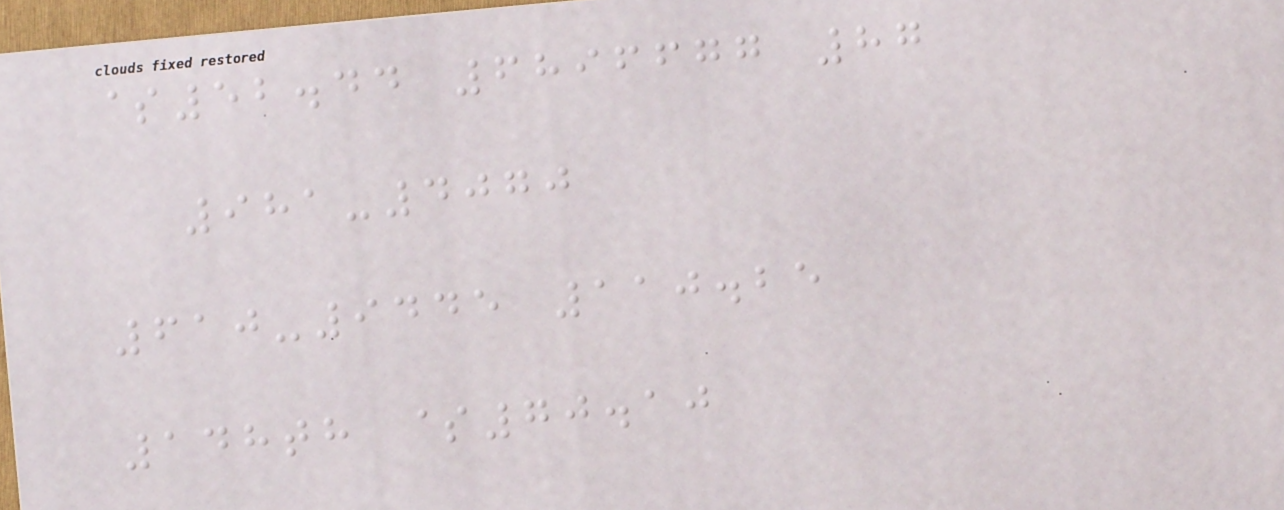$52.44 6896677 87
981-4070
610-9445 110.25
148th $70.10
